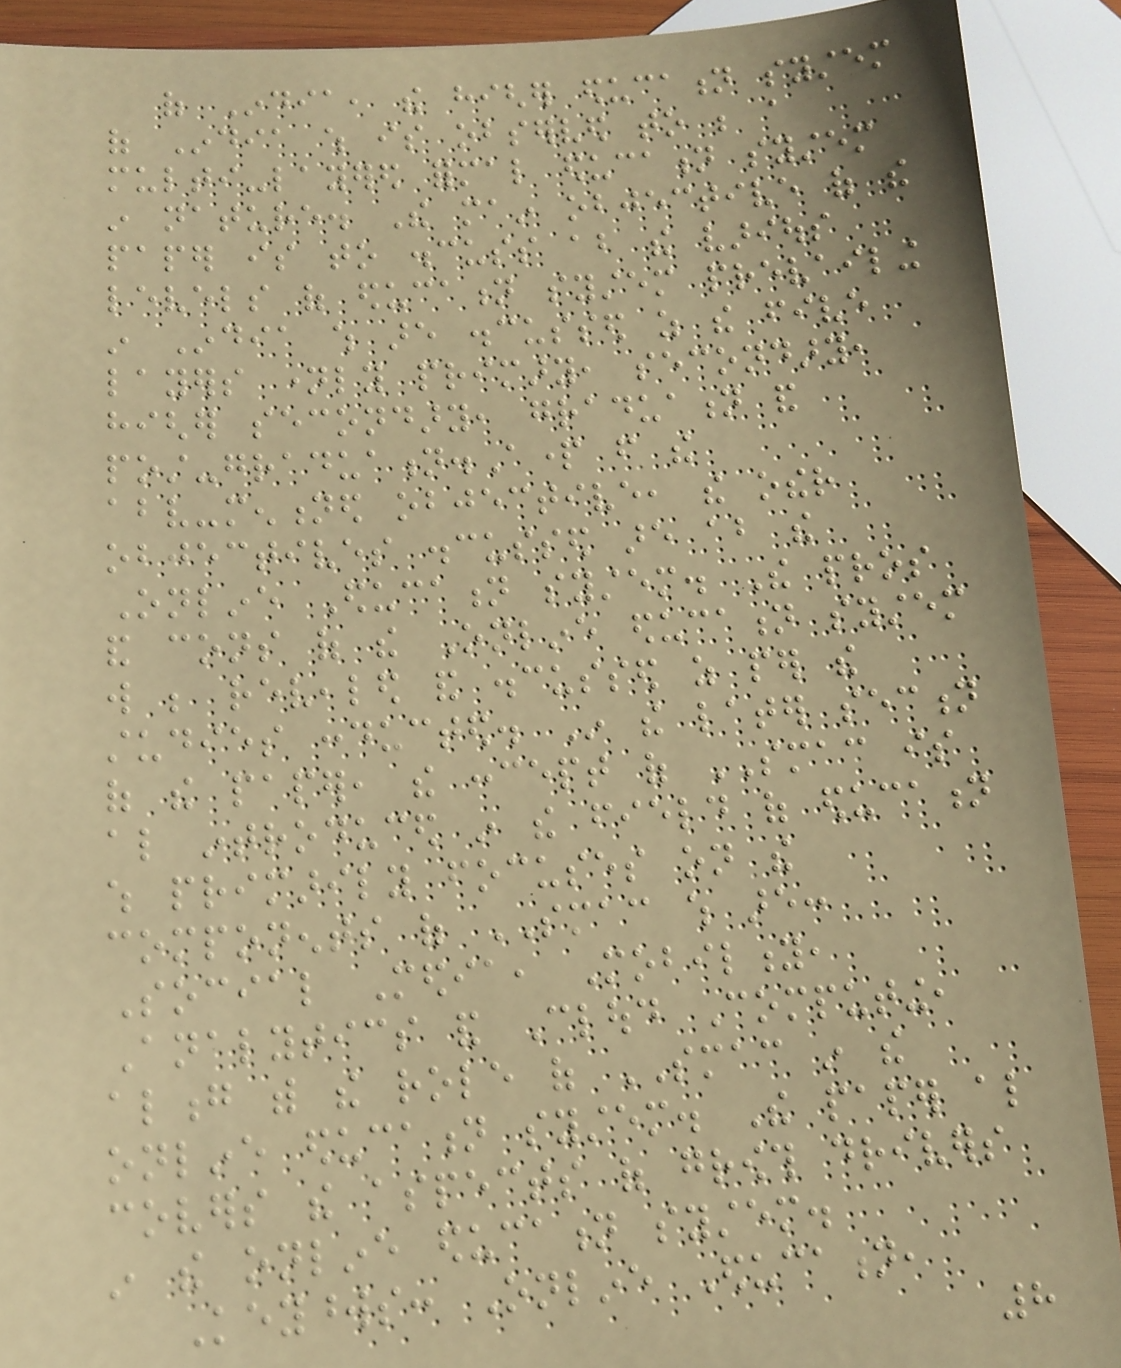of India, the higher education system
of India which is observed to be a
multi-layered formal education system
in nature. The main objective of the
paper is to discuss about the various
levels of education system prevailing
in India which are discussed as the five
layers namely primary, secondary,
higher secondary, graduation and
post-graduation.Apart from the
above-mentioned objective, the other
objectives discussed are about the
Online Education system. The pros
and cons of the Online education system
will be revealed and discussed as per the
studies conducted. In the later section
of the paper, the concept of SMAC is
also introduced in the field of education
which primarily focuses on the
components of SMAC which are:
Social Media, Mobility,
Analytics and Cloud Computing,
along with the role of SMAC in the
online education system. The paper also
covers the aspects of growth drivers
in the online education system.
Keywords: Online Education,
8
